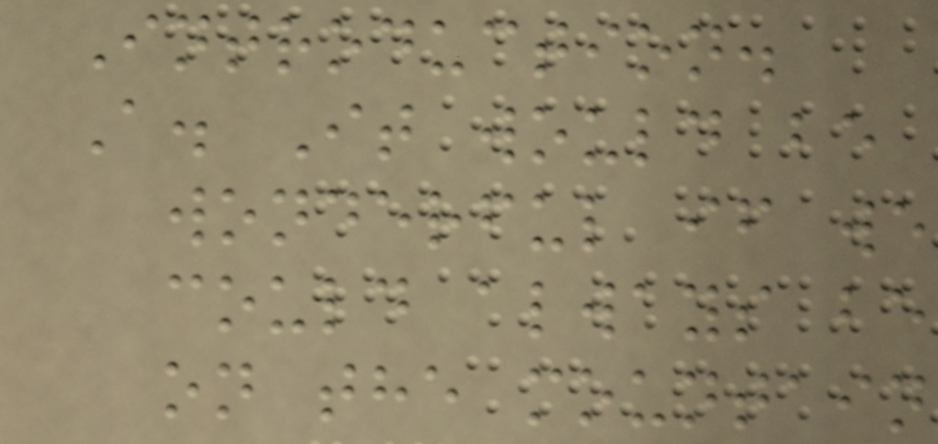Introduction.
A. It would be
wonderful if we
could always be
on the mountain
